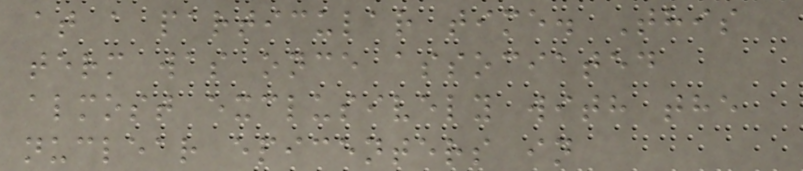at a particular time. This
term was once associated
almost exclusively with the
nuclear epicenters in
